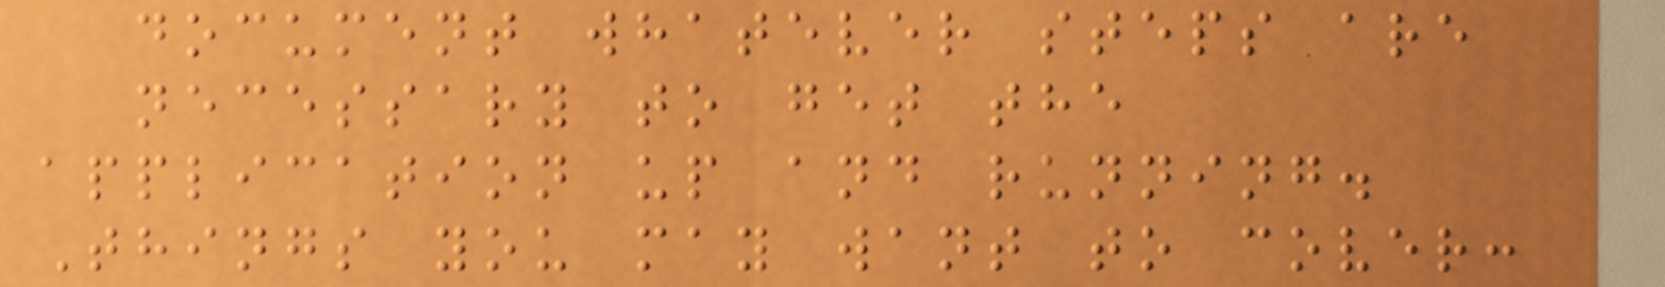document whatever steps are
necessary to get the
application up and running.
Things you may want to cover:
